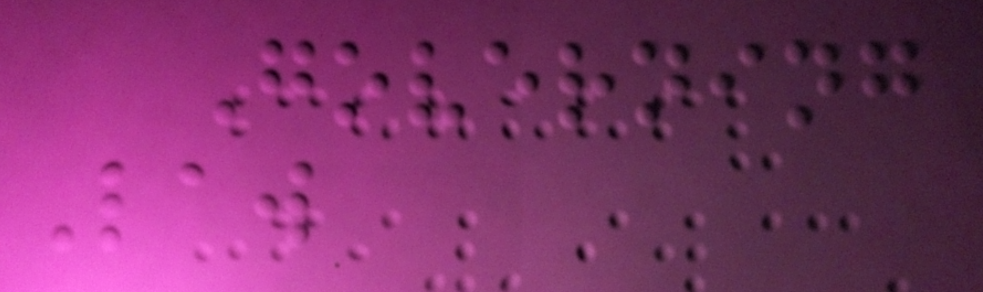Governing
Law
